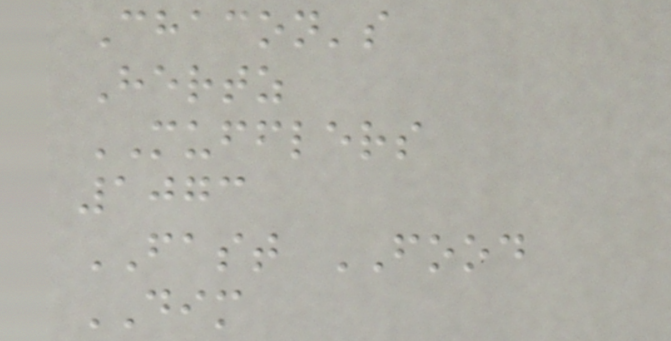Chacon's
Hertz
MUFFLERS
1073
FAST FOOD
DIM
